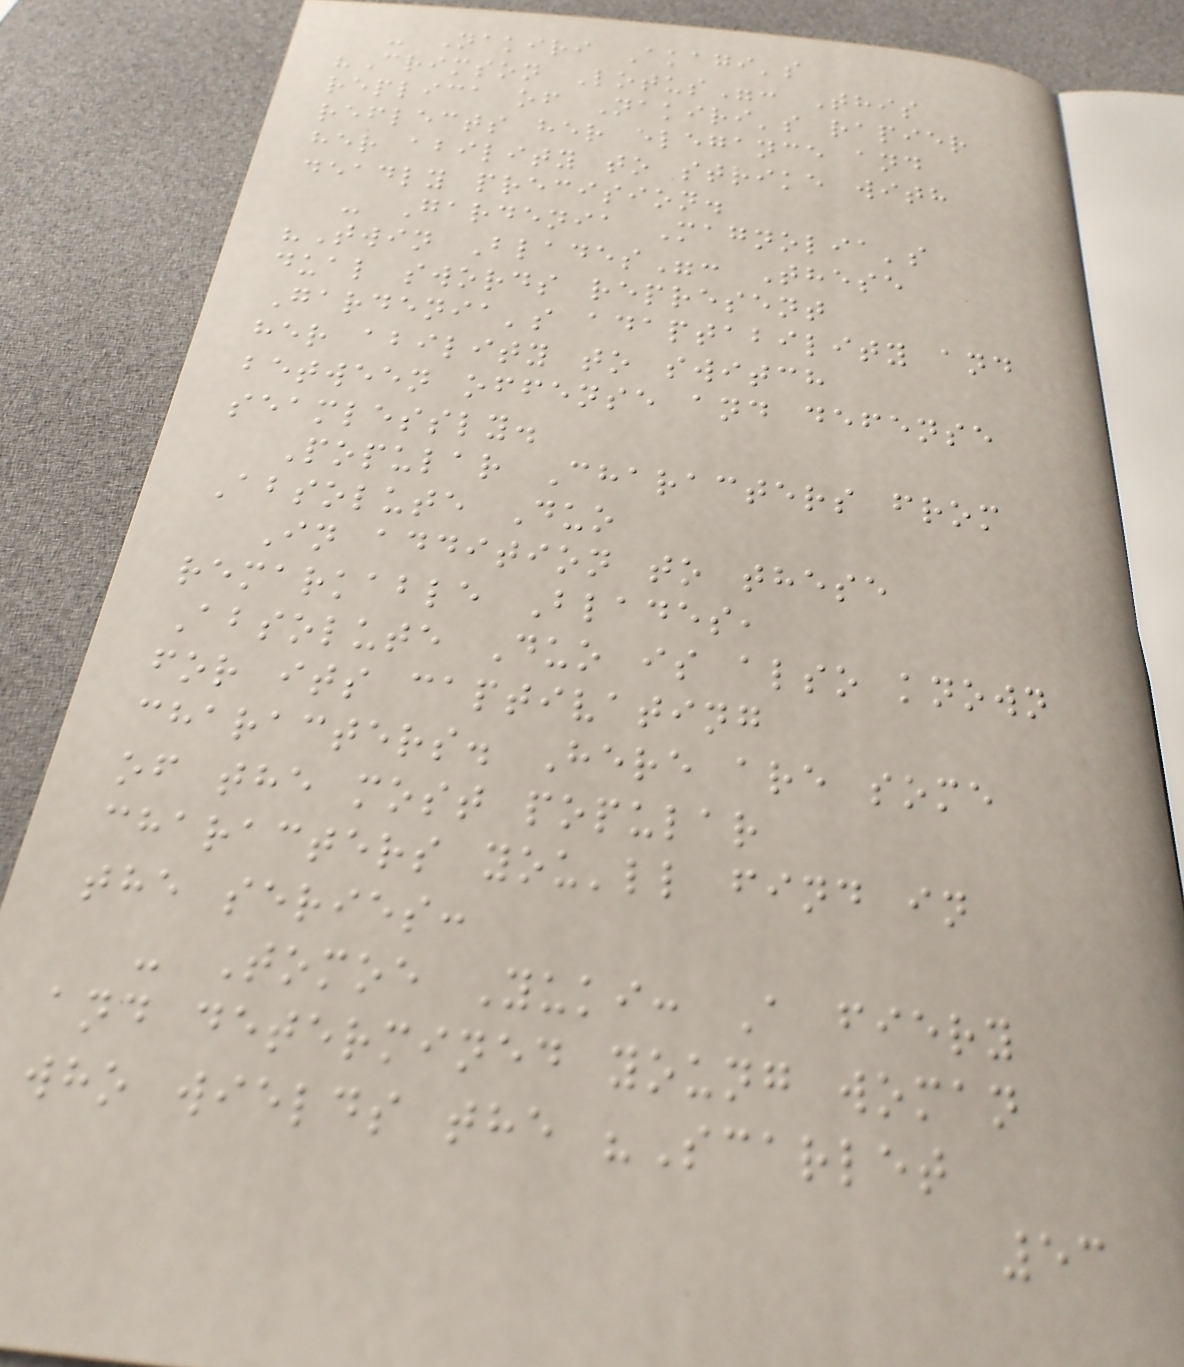- Nakiri Akagi's
"Crimson Lotus": This
replica of Nakiri's rapier
reflects her elegance and
her ability to strike with
deadly precision.
- Gardenia Magnolia's
"Twin Blades": These
dual swords represent
Gardenia's adaptability and
her ability to switch
between offense and defense
seamlessly.
Popular Characters from
Absolute Duo
In addition to these
remarkable Blades,
Absolute Duo is also known
for its captivating
characters. Here are some
of the most popular
characters you'll find in
the series:
- Tomoe Yuki: A fiery
and determined young woman
who wields the "Scarlet
53
